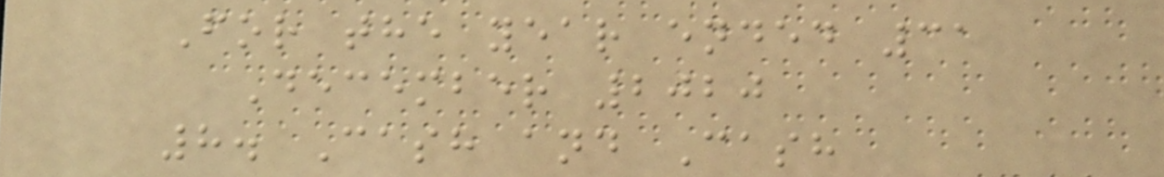For the year ended 31
December 2020
8. Cash and Cash
